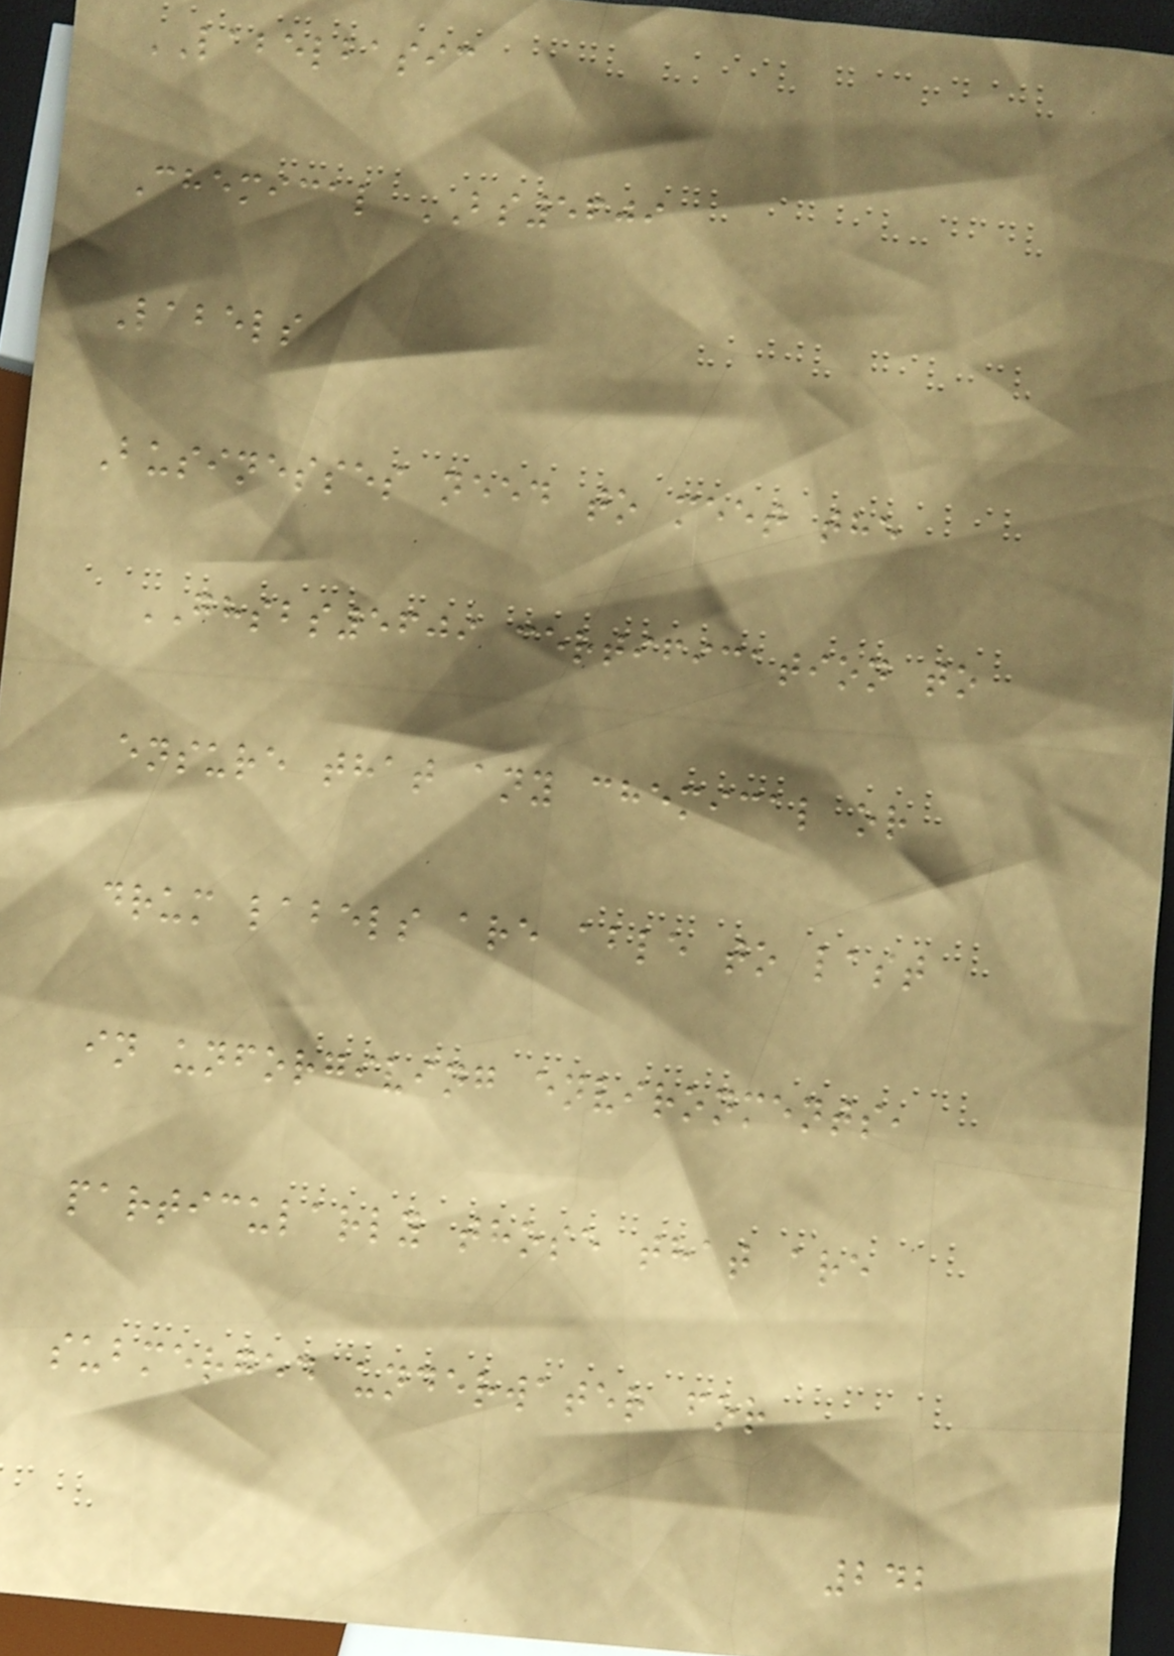LABELBASIC
Chemical BS5609
Labels
Businesses need to meet the
GHSBS5609 certification to
ensure that any chemical or
drum labels are able to last
in unforgiving environments,
particularly those that are
submerged underwater for
242
